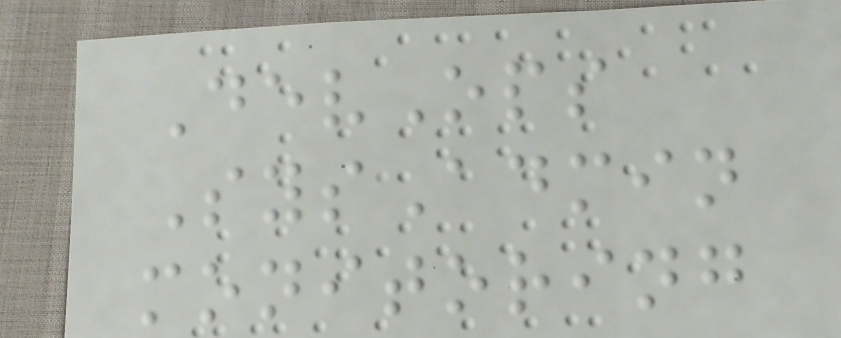DevOps
SysAdmin
monitoring
